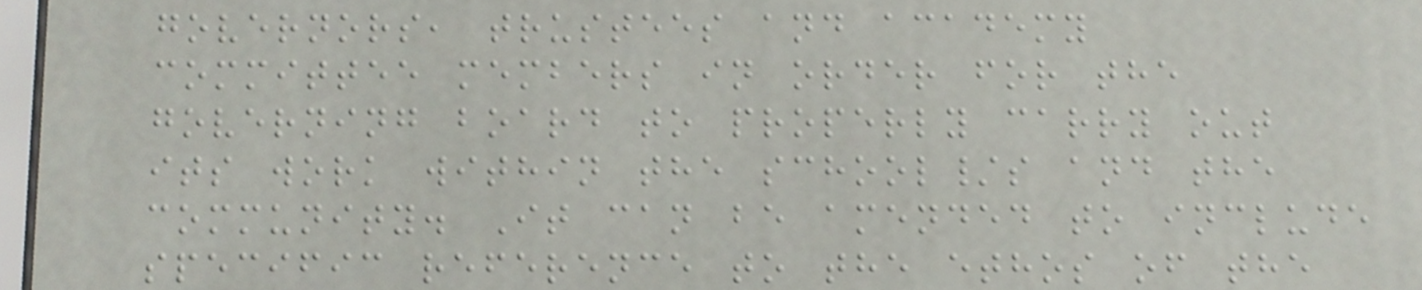governors, trustees and academy
committee members in order for the
governing board to properly carry out
its work within the school/s and the
community. It can be amended to include
specific reference to the ethos of the
